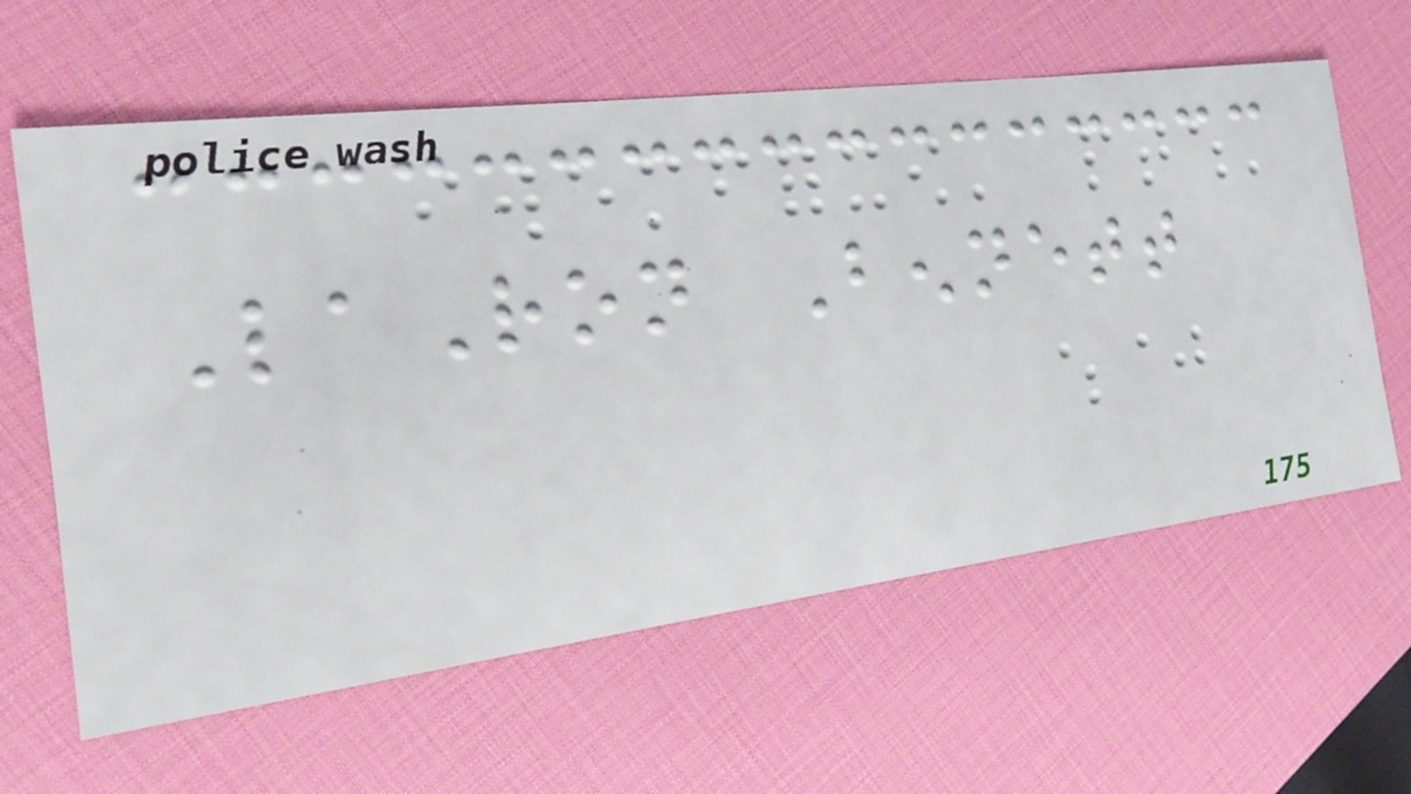LaRon Bennett
